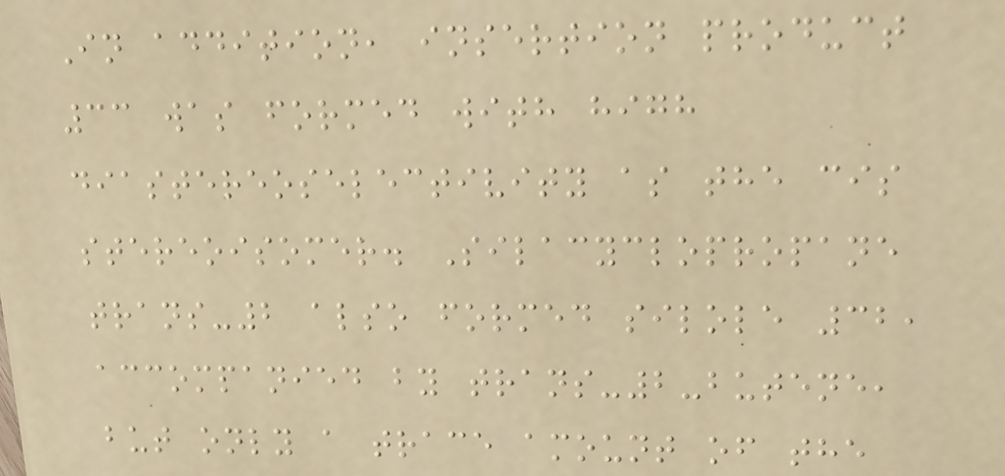In addition, insertion product
33 was formed with high
diastereoselectivity as the cis
stereoisomer. Silacyclopropane
trans-2 also formed silole 32,
accompanied by trans-2-butene,
but only a trace amount of the
